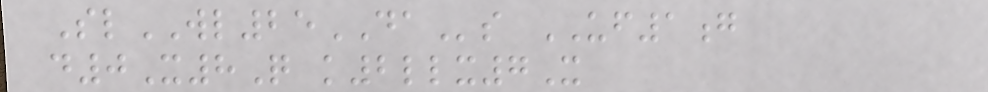SlWL25DAs UF1g
d0X8Q k2llx7X
